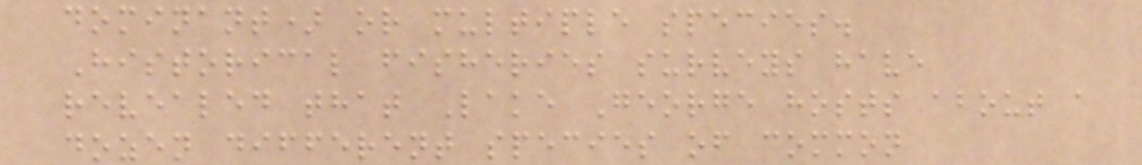dominant) or multiple species.
Historical fisheries surveys have
revealed that Lake George hosts about a
dozen different species of common
